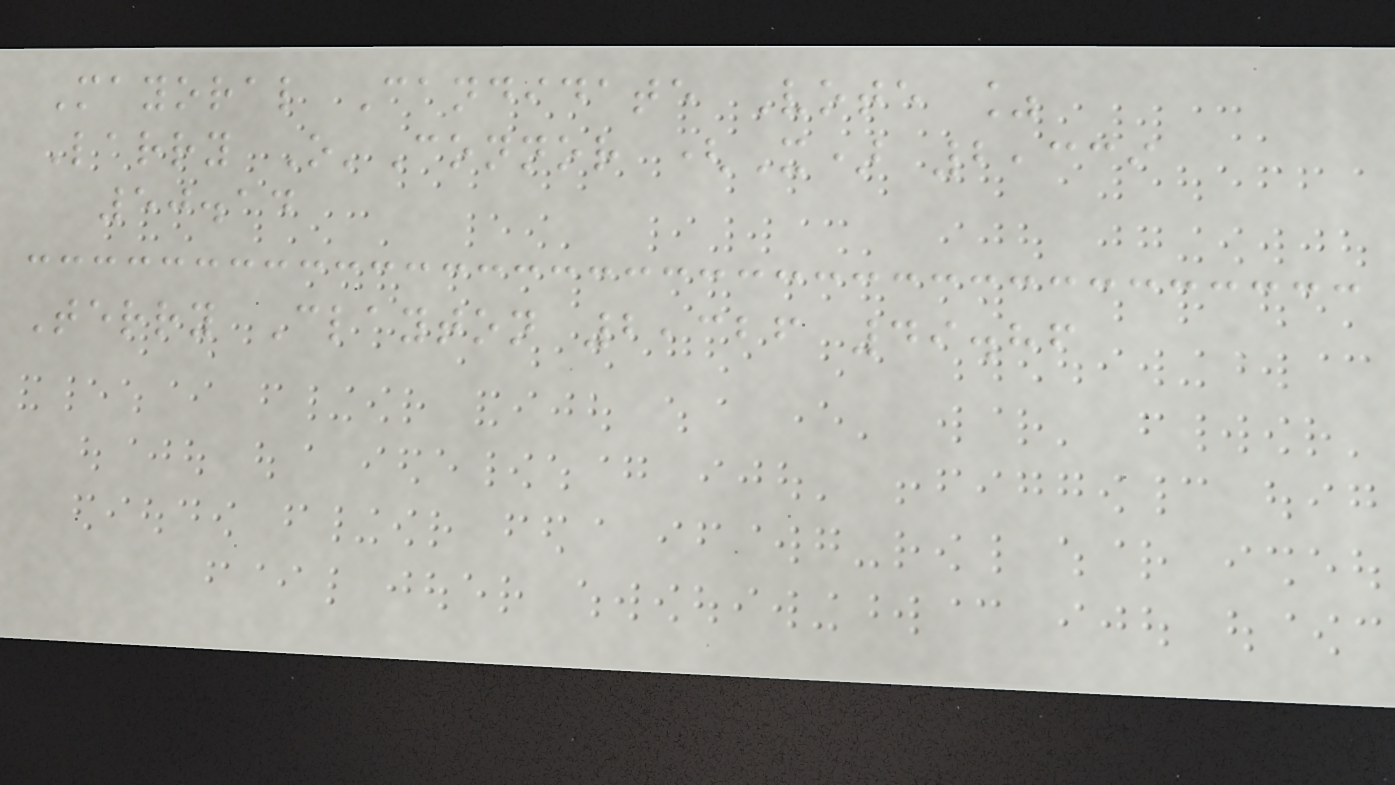Mayoral Candidate Vote %
Larry O'Connor (X) 2,339
50.14
Terry Clayton 2,326 49.86
